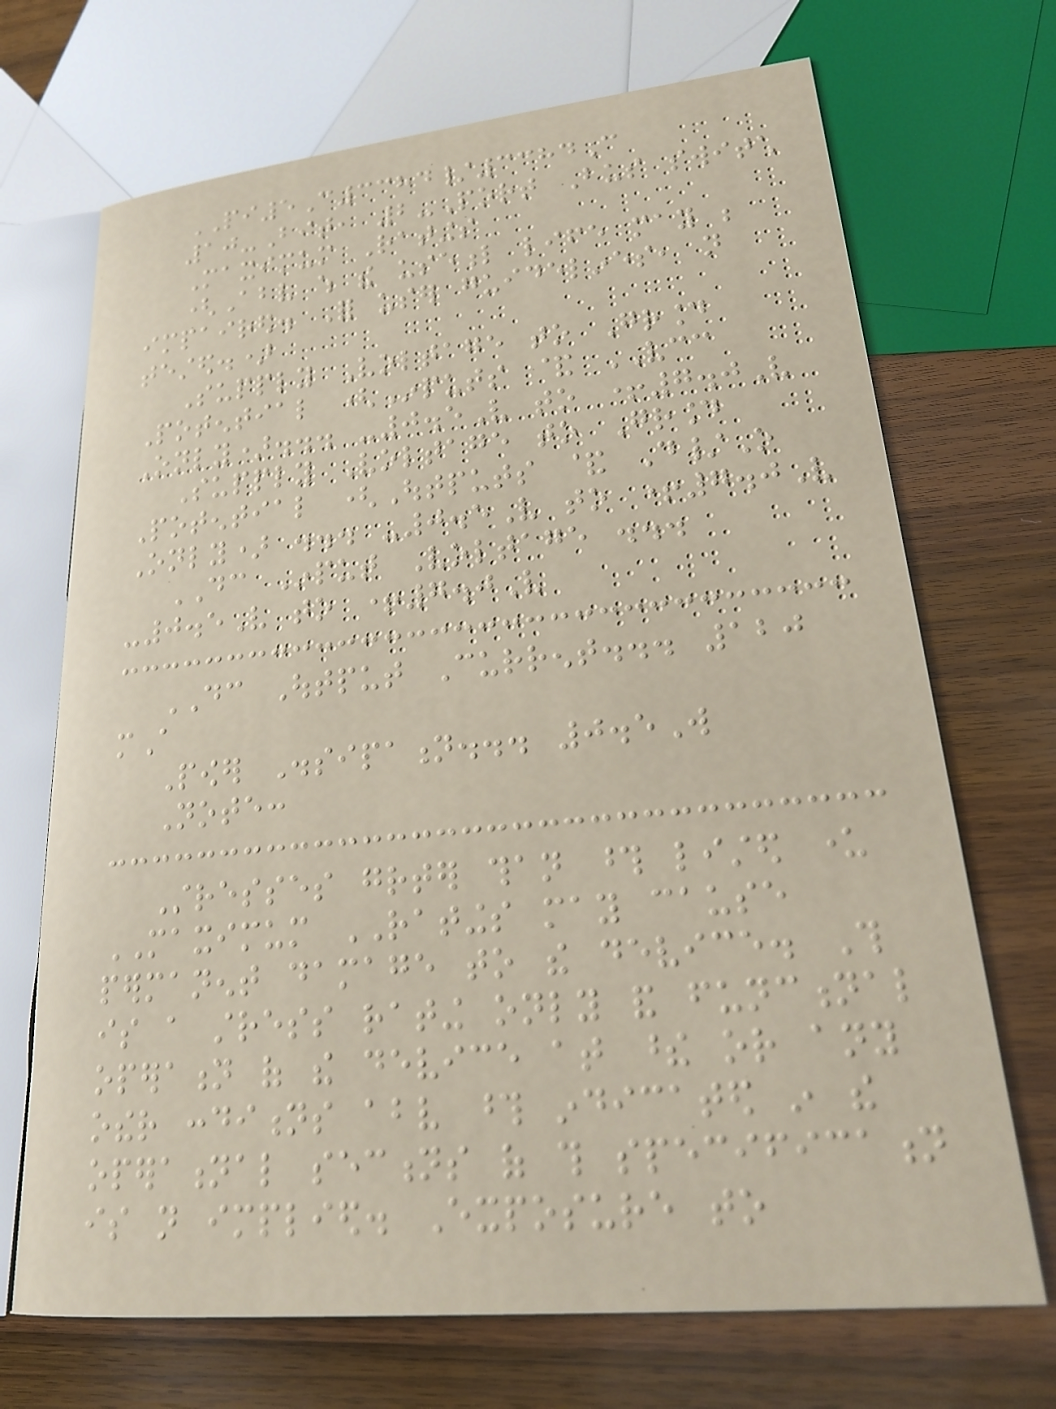PI5C3384/3384C
10-Bit, 2-Port Bus switch
Maximum Ratings
(Above which the useful life may be
impaired. For user guidelines, not
tested.)
Supply Voltage to Ground
Potential (Inputs & VCC
Only)... -0.5V to +7.0V
Supply Voltage to Ground
Potential (Outputs & D/O
Only) ... -0.5V to +7.0V
DC Input Voltage ...
-0.5V to +7.0V
DC Output Current... 120
mA
Power Dissipation... 0.5W
Note:
Stresses greater than those listed under
MAXIMUM RATINGS may cause
permanent damage to the device. This
is a stress rating only and functional
operation of the device at these or any
other conditions above those indicated in the
operational sections of this specification
is not implied. Exposure to
